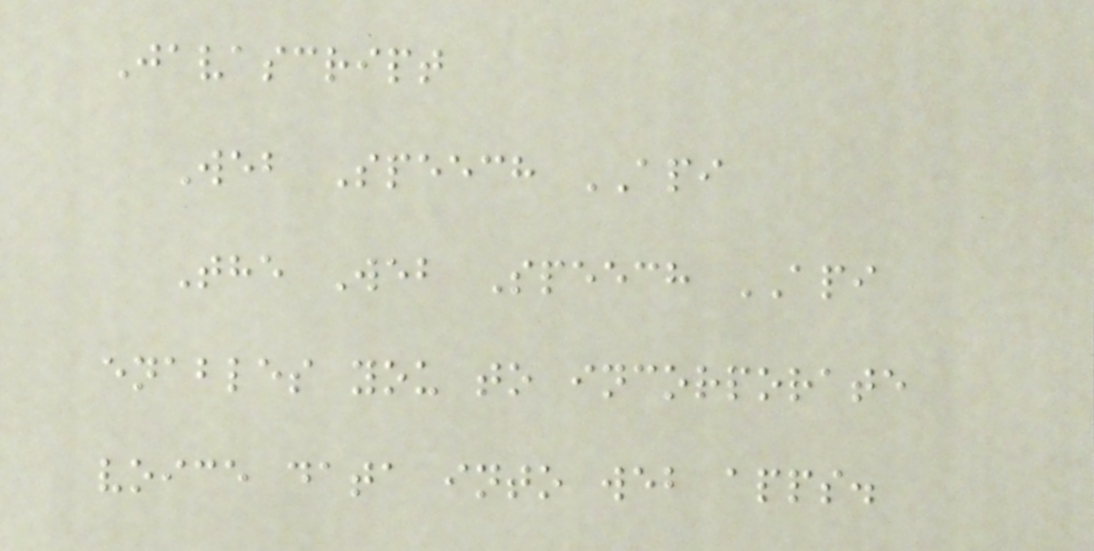Javascript
Web Speech API
The Web Speech API
enables you to incorporate
voice data into web apps.
